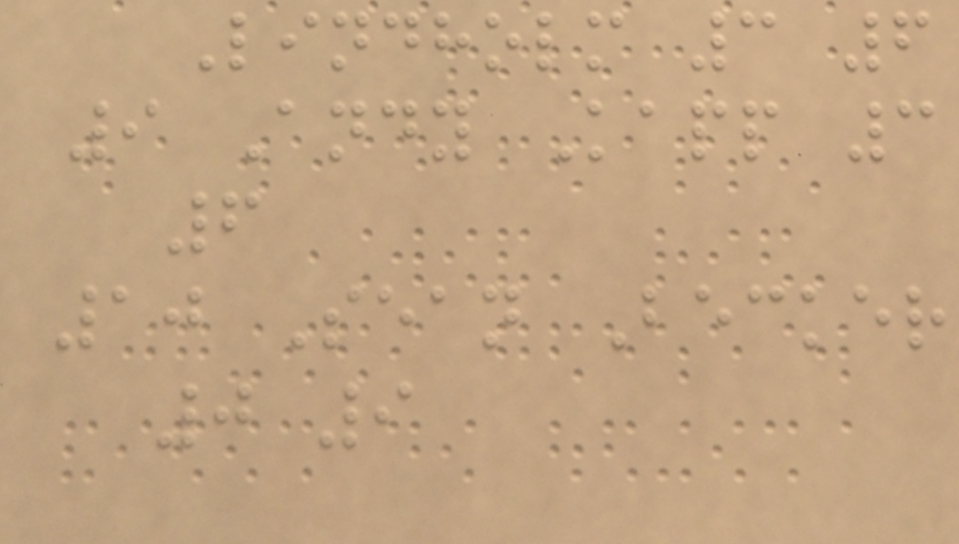Lindholm 3 6
9 Andy Kapp 3
6
10 Sean Becker
0 9
